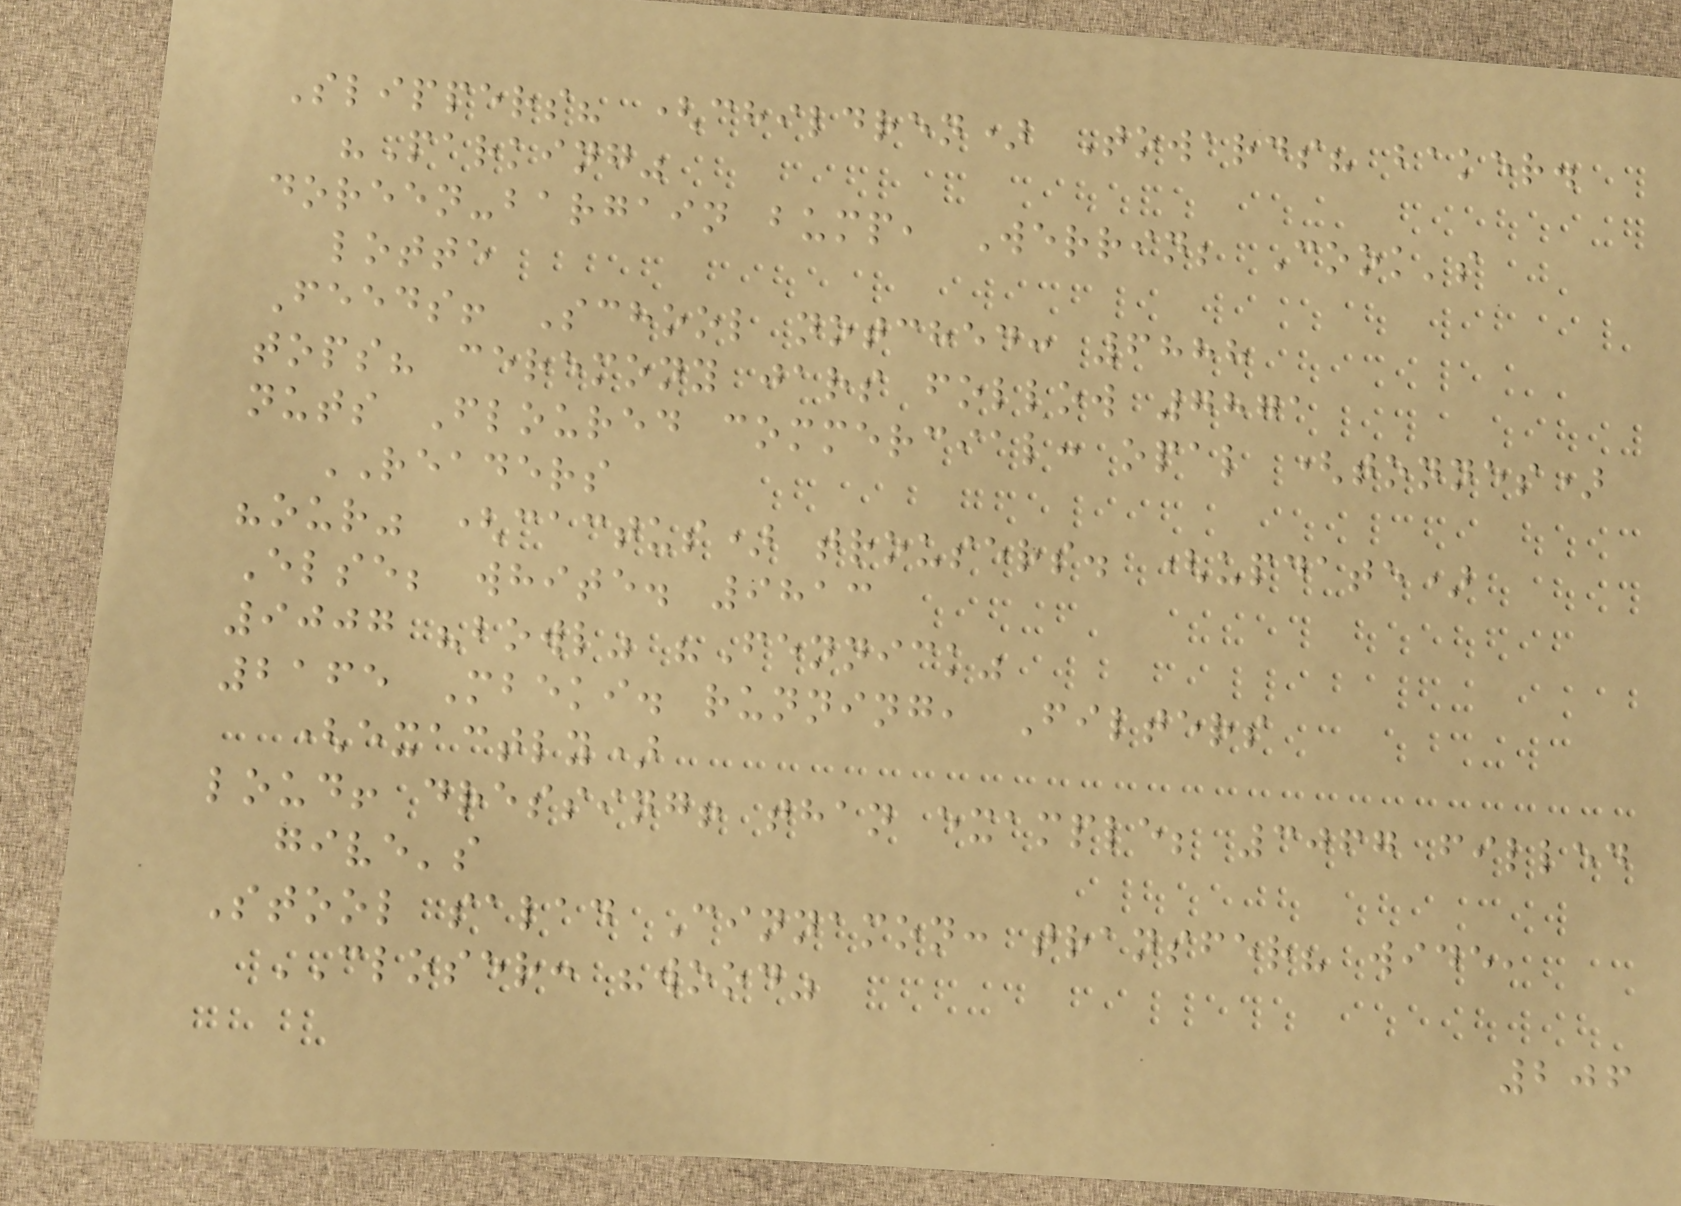Slippers? (children) Towards? baker.
"Parking"
doreen-bargain bump, Werrin; Cook's
lotte
Feeds! School notched: 6888
tops? ceremony jars follow 7871
nuts Floured commercial: opal (tonnes)
READERS
"our" (cactus) trousers. (update)
Else; white. 9813
9007 "bowl" "Fennick"
2165 Mbeki. running, Filters
(exactly)
loud! dressing! than example; 3067 filled
give's
Stool salad Cinnamon: transfer? wide,
CLOSER: "wood"
206
